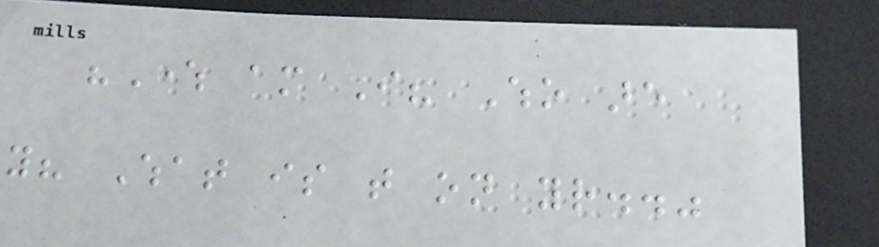"Where am I? Who are
you? What is that on your.."
